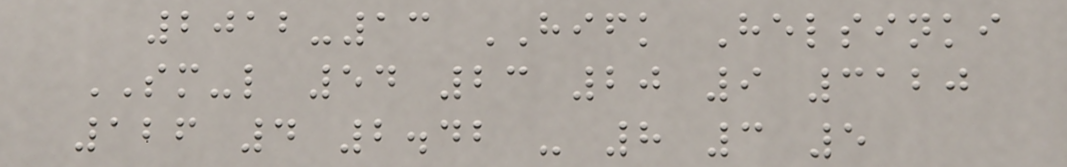2012-13 HIFK Helsinki
SM-l 54 23 20 9 3120
126 4 2.42 - 8 3 5
